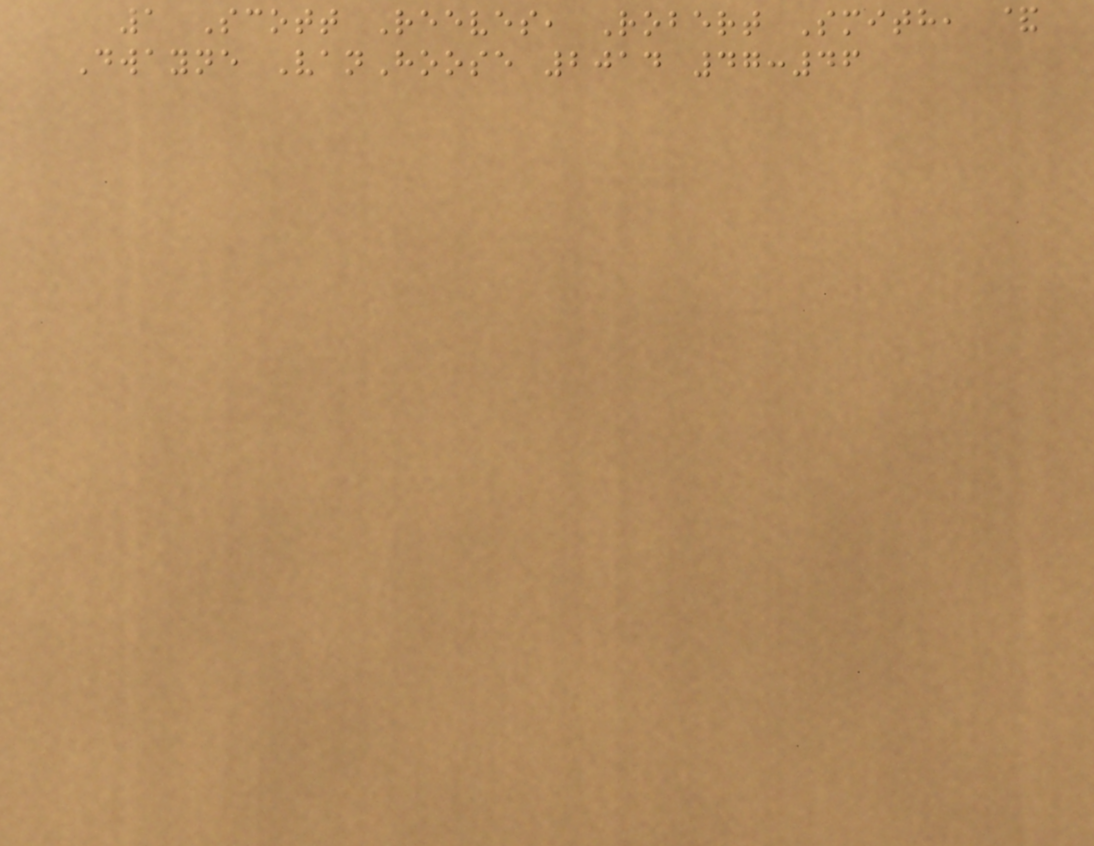1 Scott Reeves, Robert Smith, &
Dwayne VanHoose 2014 47:46
